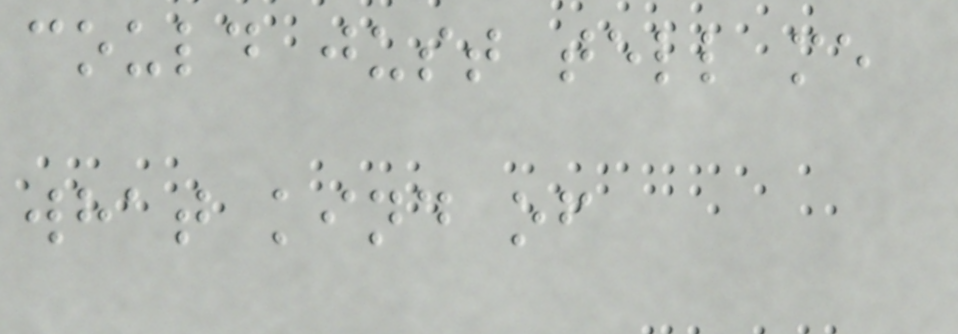could just tell me
what kind of
